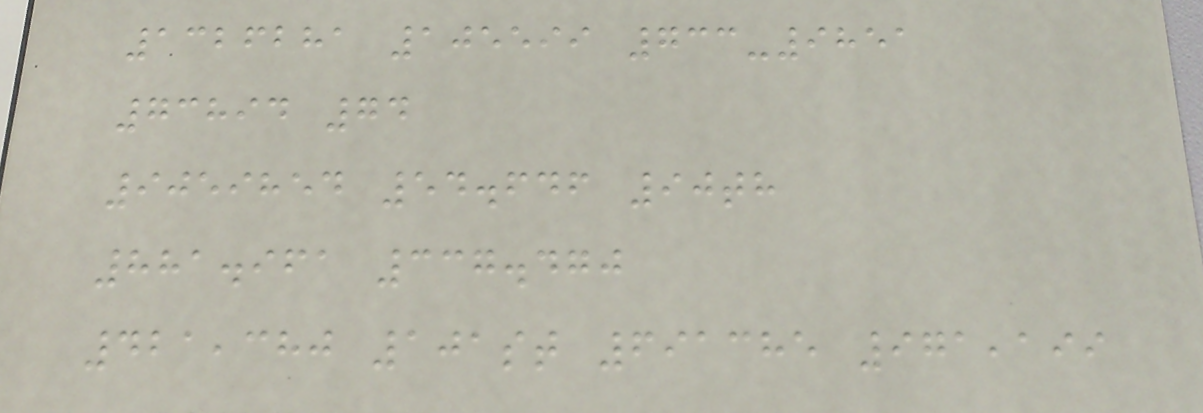1326281 105599 733-9851
73894 74
9059854 54.646 90th
881.961 337.470
421,380 101st 691385 971,199
